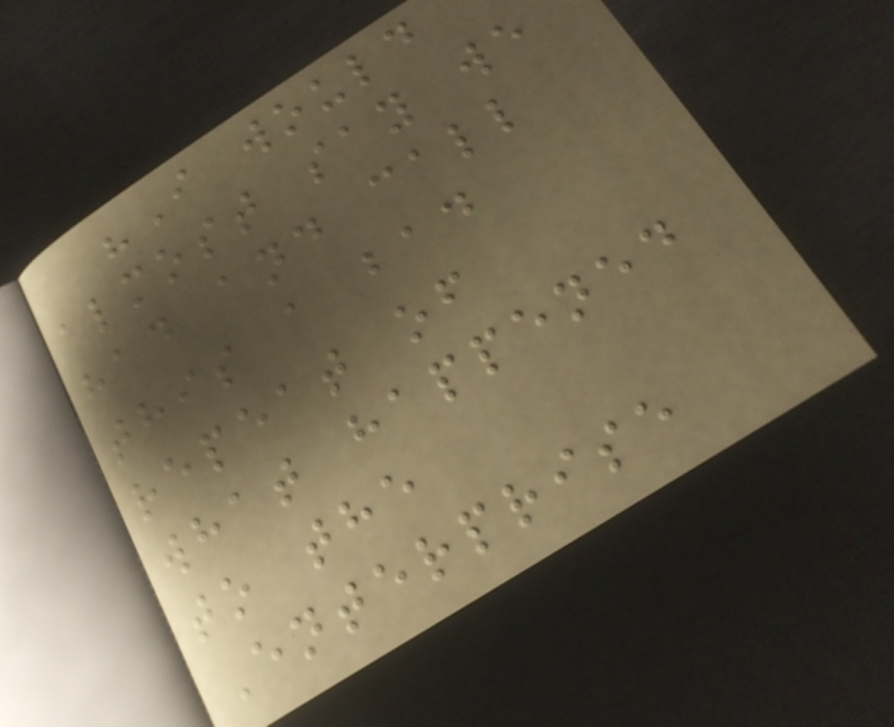"I would
almost say we
had and call
this a bad
repeat of
what happened
to the
Enterprise
